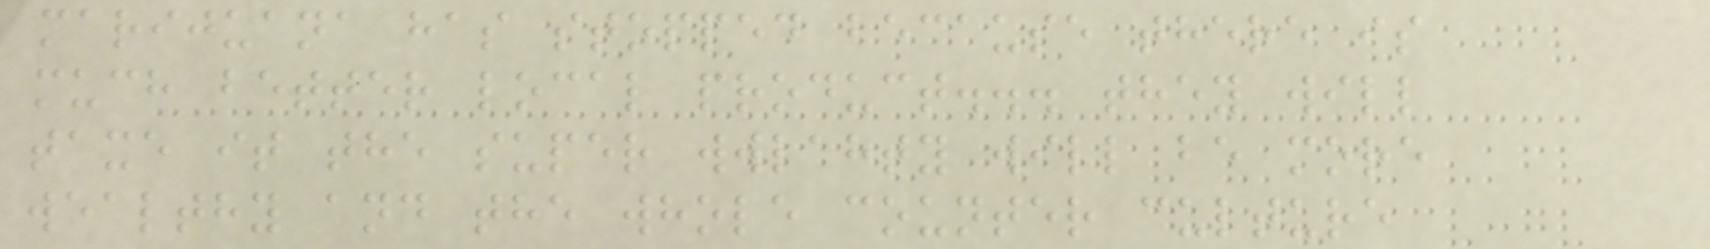marijuana has stopped because there is
much better local product... they will
taxe it the super wwlahty will be more
wealthy and the whole counter culture
